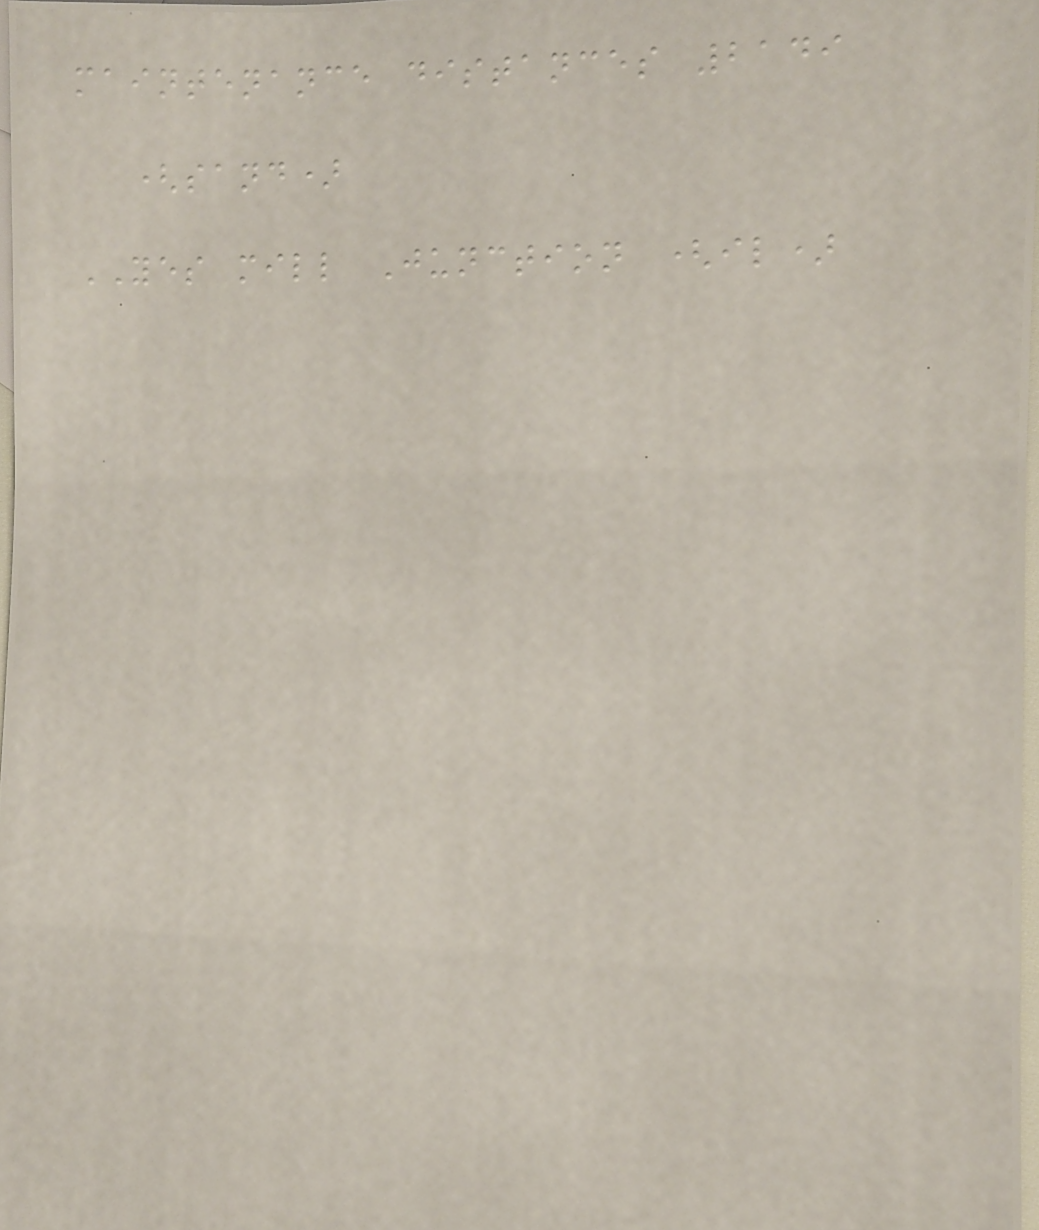maintenance distances 2149
(sand)
YES mill Junction (il)
